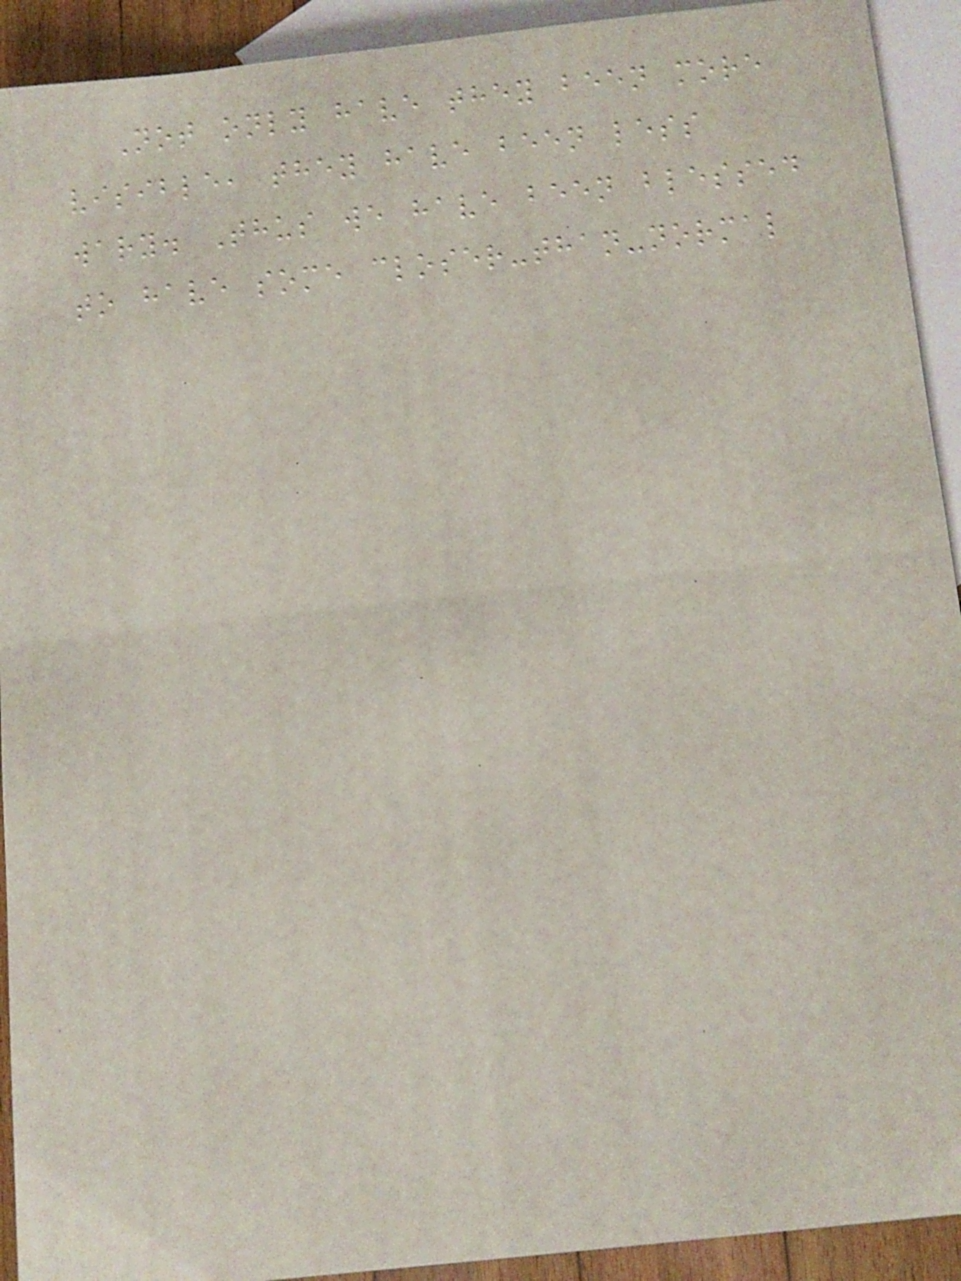Not only have they been more
visible, they have been less
wary. Thus we have been blessed
to have some closer-than-normal
